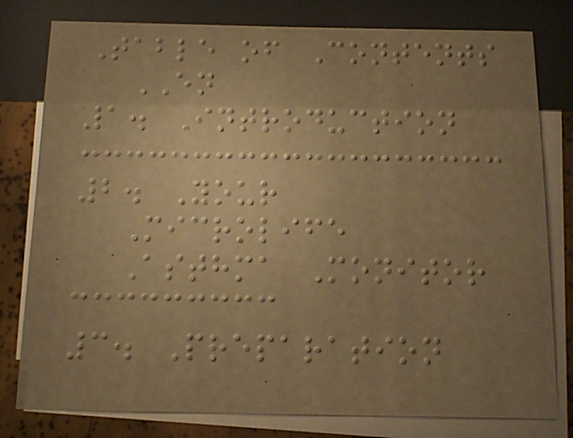Table of Contents
EN
1. Introduction
2. Your
Microlife
Asthma Monitor
3. Preparation
